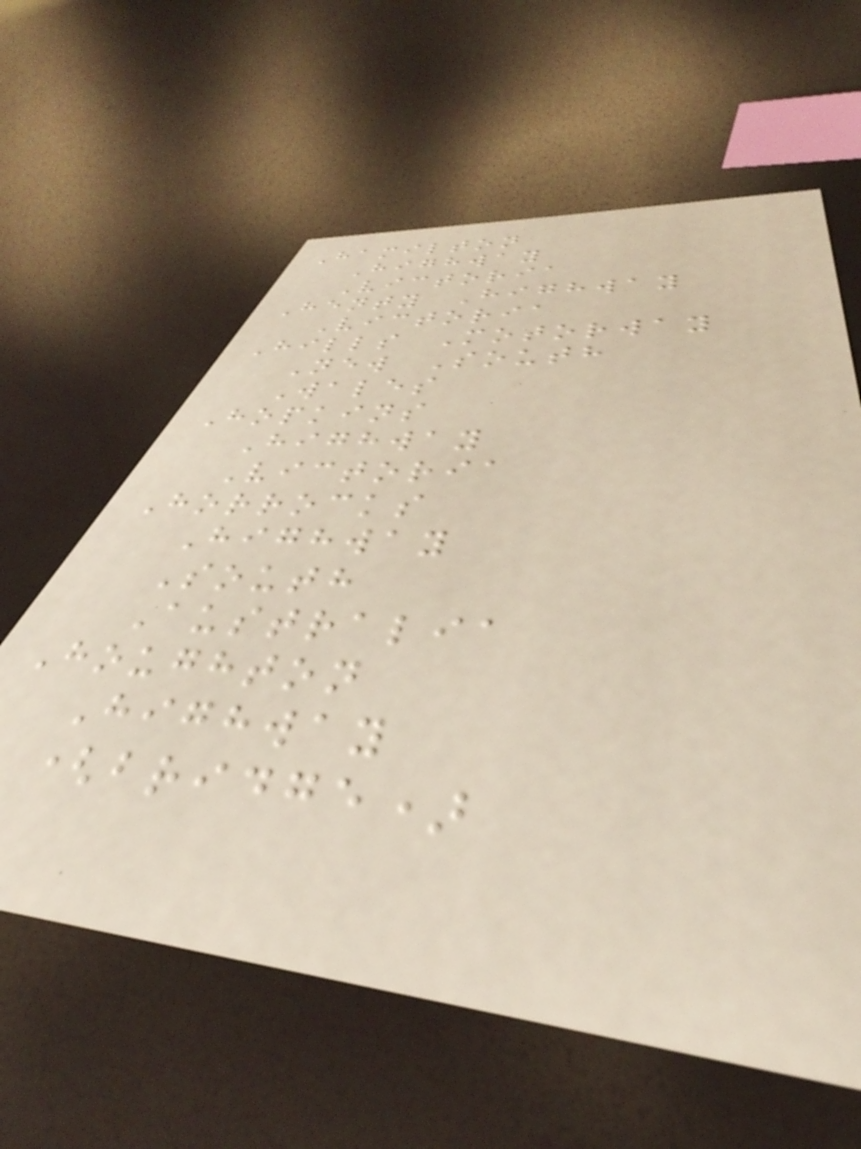Hamilton
Highway
Victoria
Henty Highway
Victoria
Hills Motorway
New South
Wales
Hopkins
Highway
Victoria
Horrocks
Highway
South
Australia
Houghton
Highway
(bridge)
